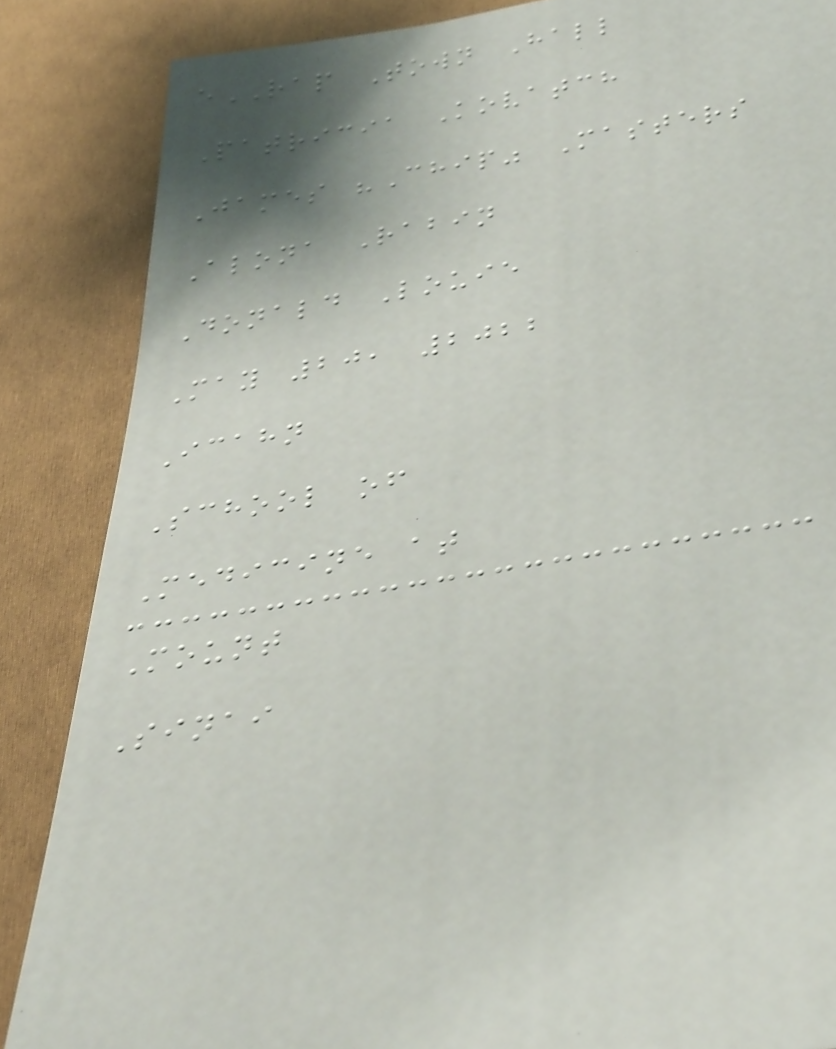eRAP Town Hall
Patricia Kovatch
James "Chip" Masters
Alona Rabin
Donald Louie
May 20, 2022
Icahn
School of
Medicine at
Mount
Sinai
